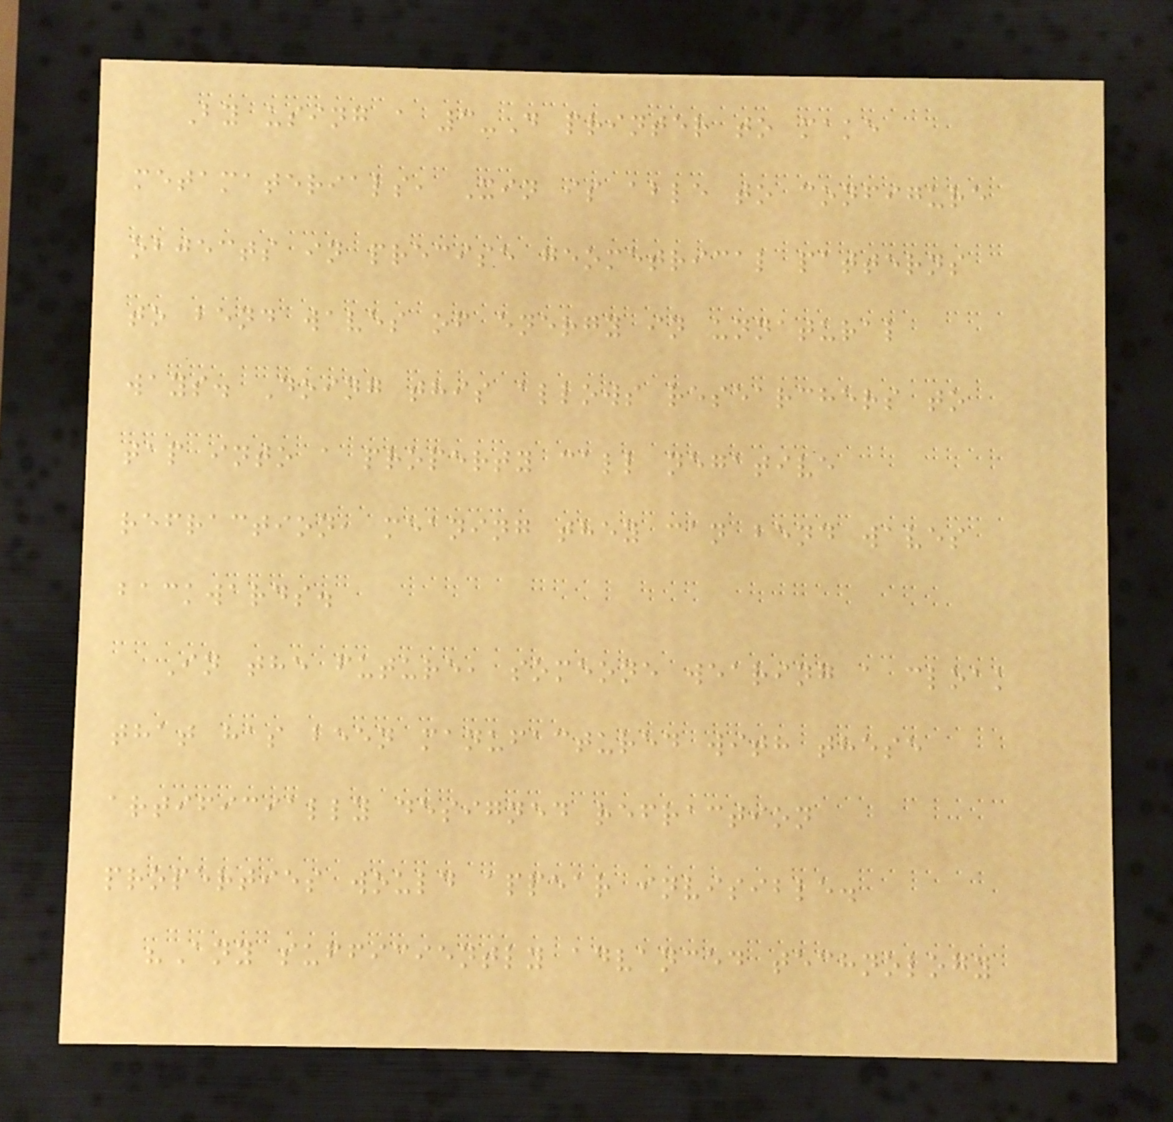By using a 3-D printer to make
metamaterials, Xin is able to configure
objects in precise geometrical patterns
to bend waves of energy in unnatural
ways. Doing this allows researchers to
tap into a property call negative
refraction, meaning they can bend waves
backwards.
In the future, someone wearing a cloak
that has been manufactured with these
artificially designed refraction
properties would appear invisible.
"Any sufficiently advanced technology
